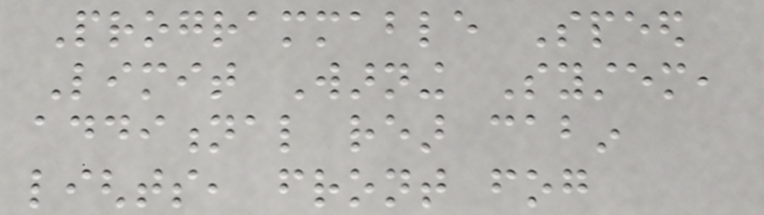Programmable Speed
Limit Warning System,
additional rear cabin
lights, front fog
